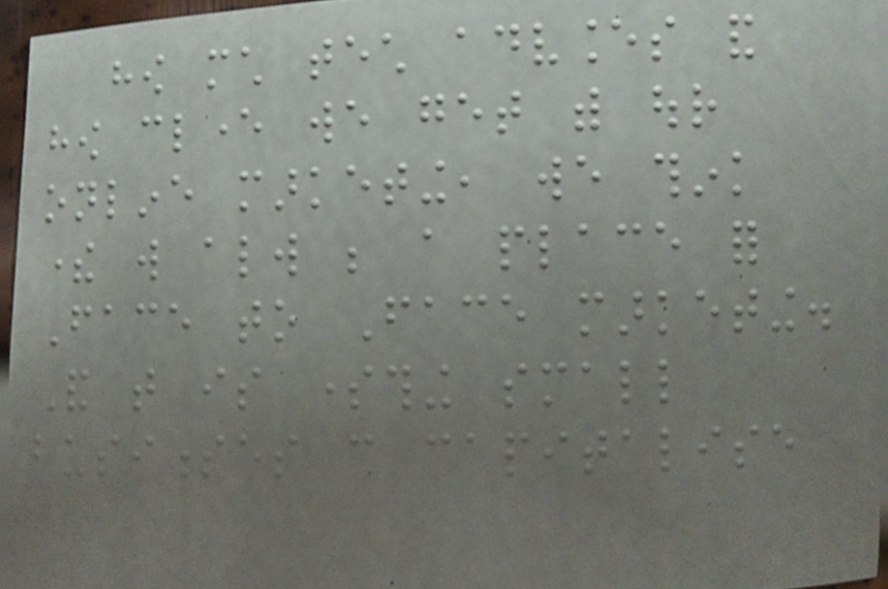how much tech advances and
how clever we get with our
online marketing, we think
there will always be a place for
Face to Face marketing.
And that is something small
businesses can capitalise
